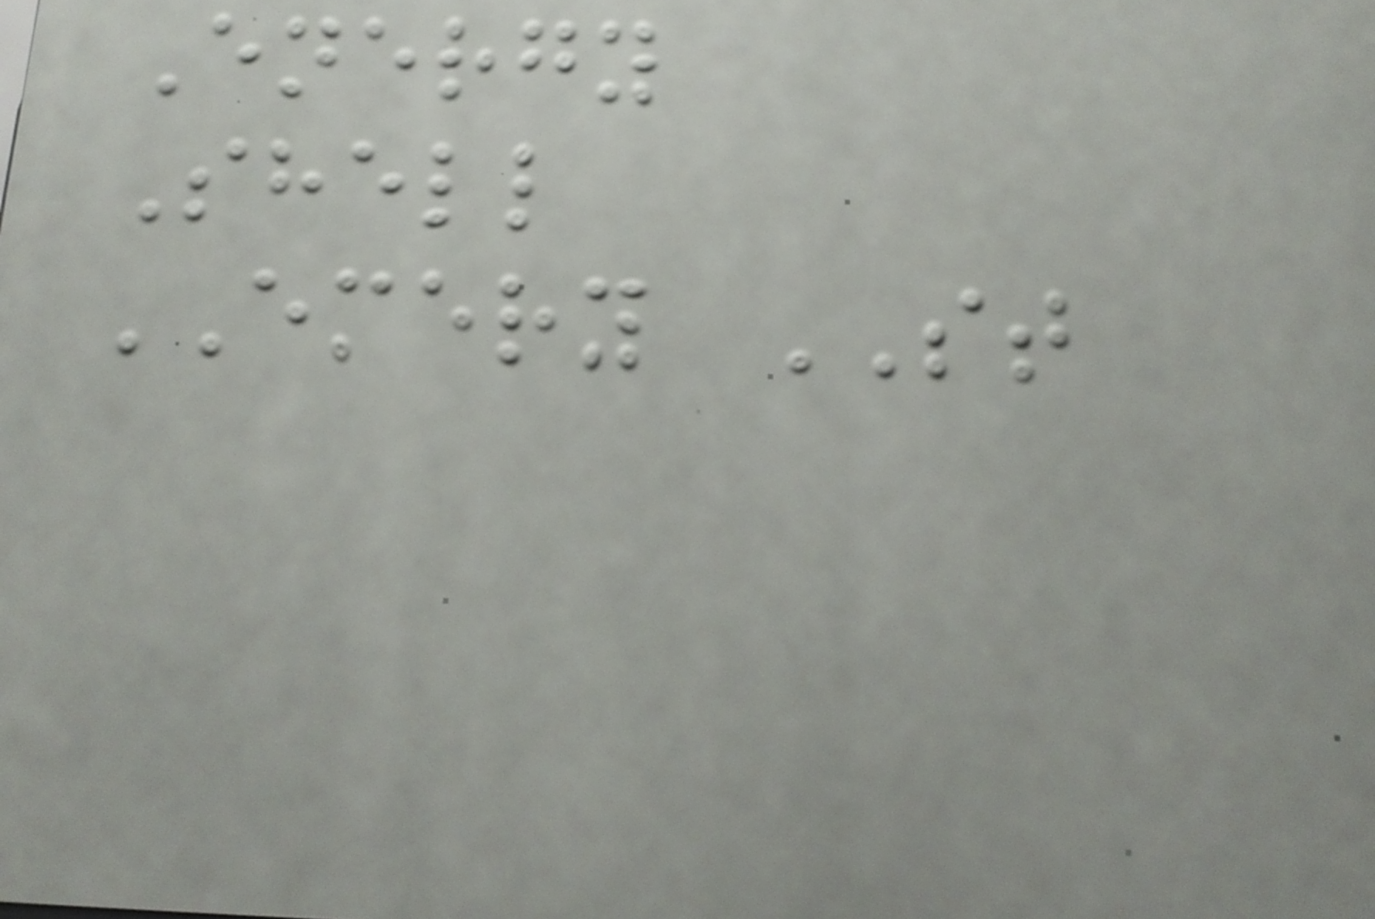Energy
Shell
EMERY ST
